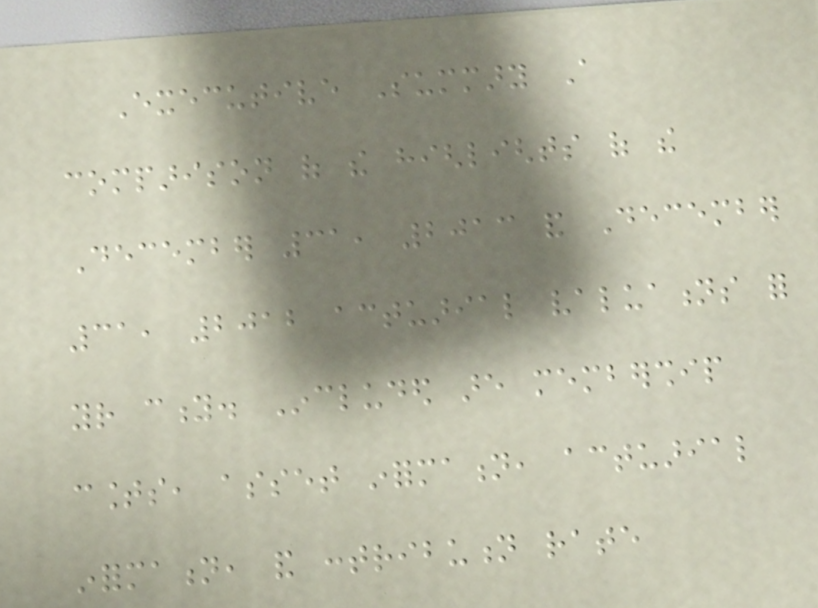Executive Summary A
comparison of the highlights of the
December 31, 2013 and December
31, 2012 actuarial valuations for
your city. Included are membership
counts, asset information, actuarial
information, and contribution rate
